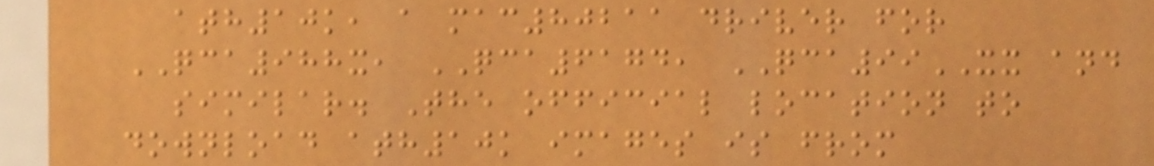ath10k, a mac80211 driver for
QCA988x, QCA6174, QCA99XX and
similar. The official location to
download ath10k images is from
